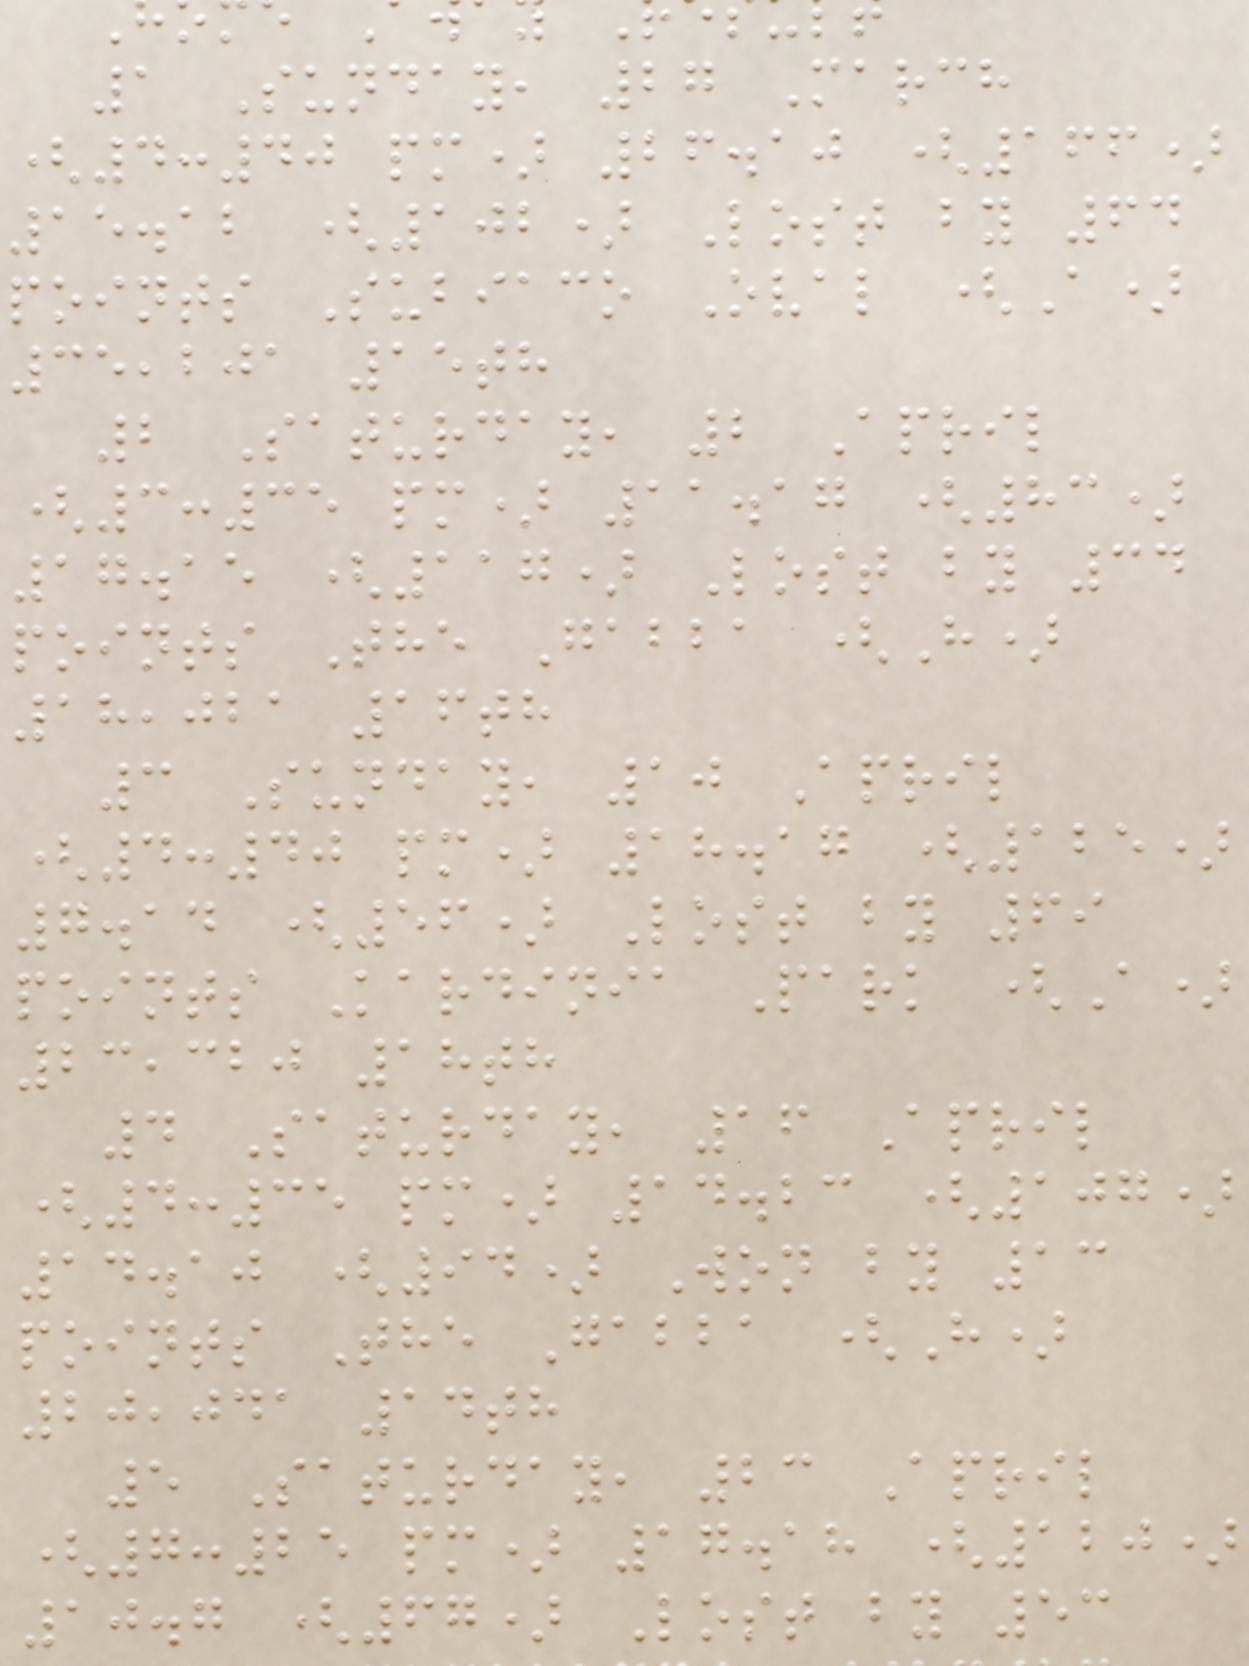1 Sunday, 27 March
(4:40 pm) 26.10 (166)
15.12 (102) Lost by 64
points Subiaco Oval (A)
35,201 15th
2 Saturday, 2 April
(3:35 pm) 11.17 (83)
17.15 (117) Lost by 34
points The Gabba (H)
18,021 16th
3 Sunday, 10 April
(4:40 pm) 18.17 (125)
7.14 (56) Lost by 69
points Kardinia Park (A)
23,320 18th
4 Saturday, 16 April
(4:35 pm) 14.23 (107)
14.10 (94) Won by 13
points The Gabba (H)
20,041 14th
5 Saturday, 23 April
(7:25 pm) 17.18 (120)
10.7 (67) Lost by 53
